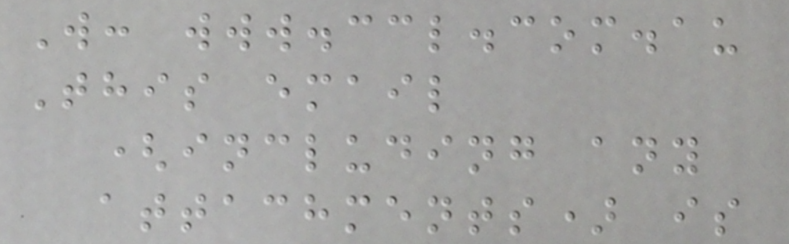W: www.ccl.com.au
This email
(including any
attachments) is
